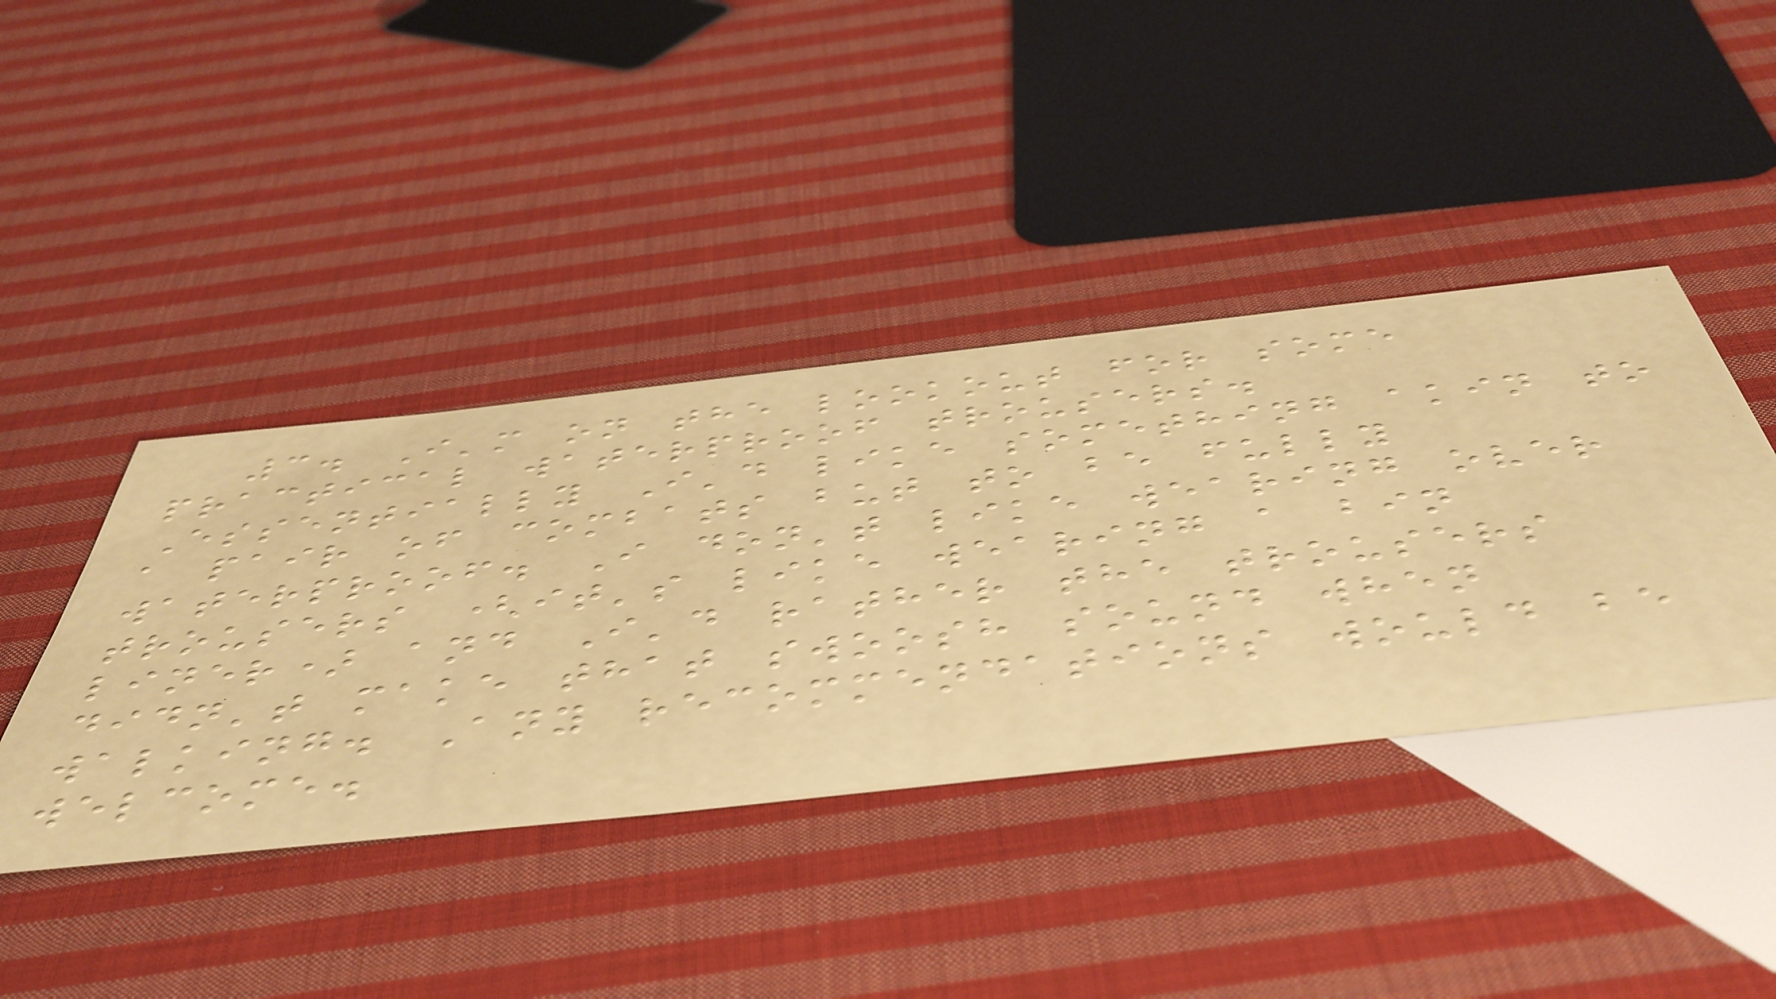3. I'm on the lookout for some
practical waterproof trousers.
Essentially I'd like something akin to
a pair of combats but to be fully
waterproof. I don't like wearing over
trousers (it's like wearing a bin
liner) and I'd rather the trousers
didn't make that swoosh sound when
walking. Any recommendations would be
welcome.
